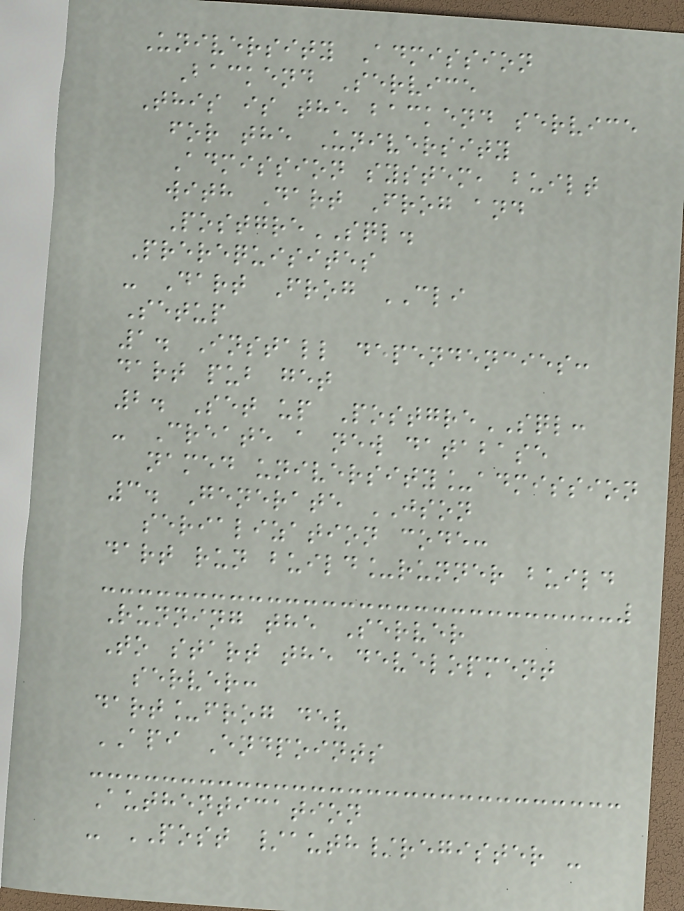University Admission
Backend Service
This is the backend service
for the University
Admission system, built
with Dart Frog and
PostgreSQL.
Prerequisites
- Dart Frog CLI
Setup
1. Install dependencies:
dart pub get
2. Set up PostgreSQL:
- Create a new database
named university_admission
3. Generate JSON
serialization code:
dart run build_runner build
Running the Server
To start the development
server:
dart_frog dev
API Endpoints
Authentication
- POST /auth/register -
